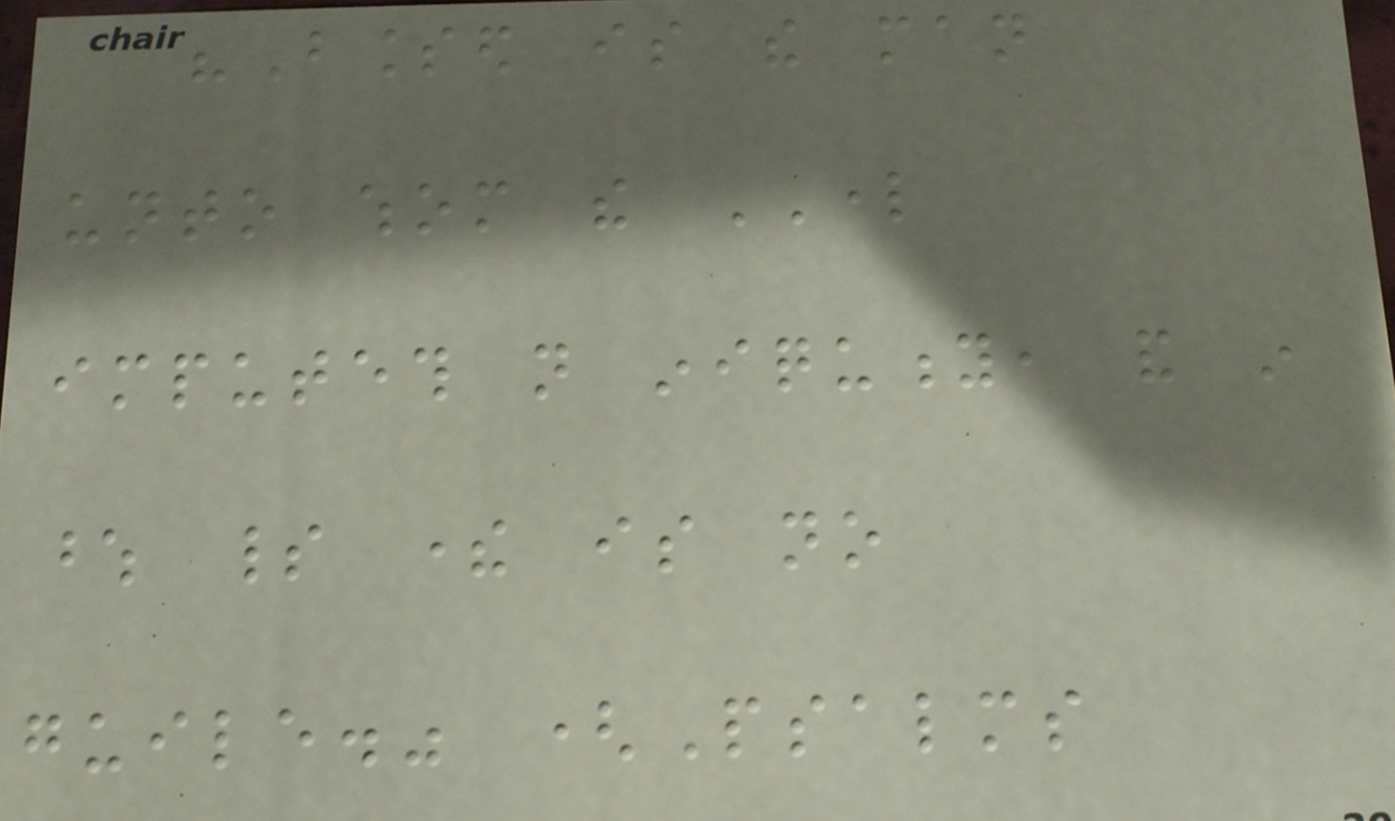"Blessed is the man
unto whom the LORD
imputeth not iniquity, and in
whose spirit there is no
guile." (Psalms
